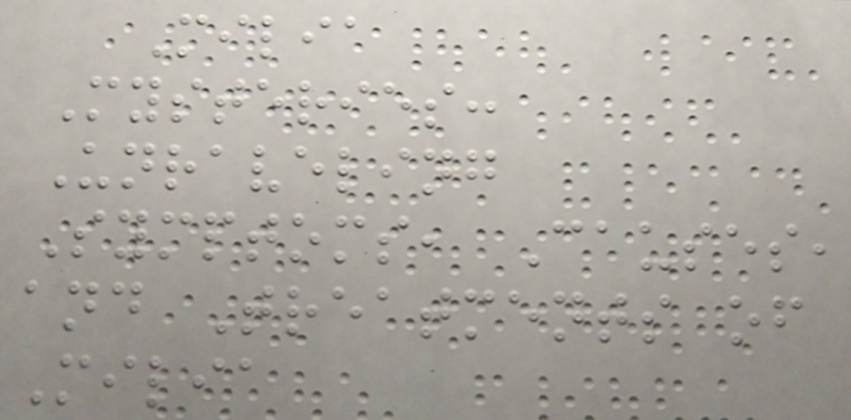Milia
Mysteries:
Unraveling
Symptoms, Causes,
and Treatments of
Milia
